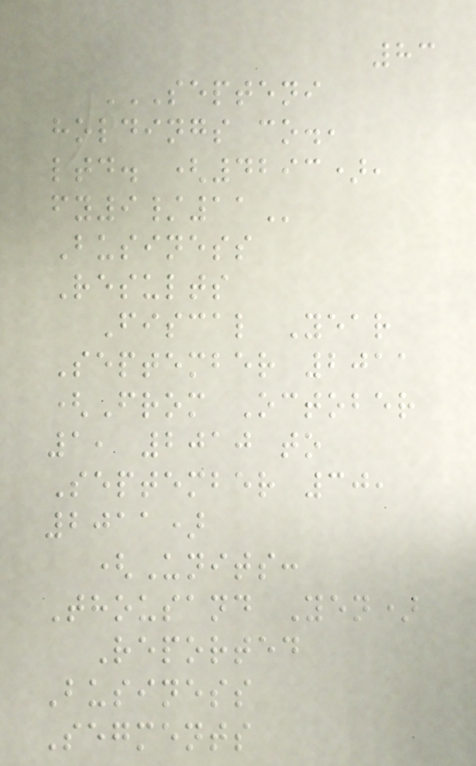83
SEPTENI
HOLDINGS CO.,
LTD. (4293),
FY9/11
Business
Results
Fiscal Year
September 2011
(From October
1, 2010 to
September 30,
2011)
(Units:
Thousand Yen)
Reported
Business
Segments
